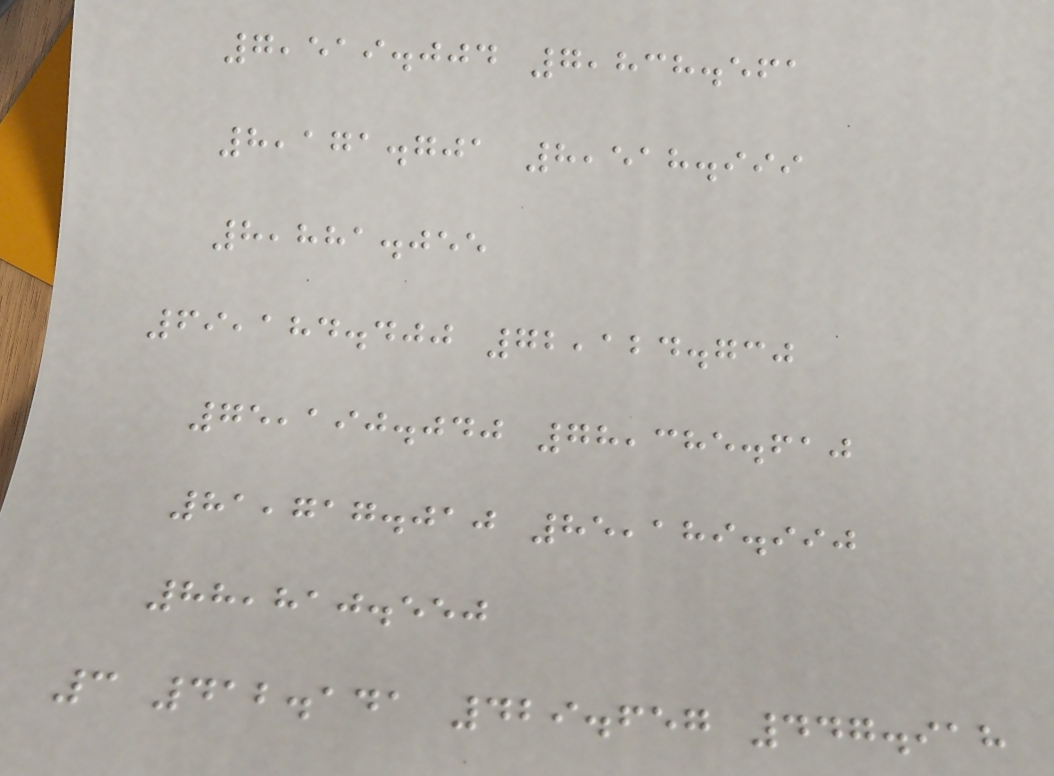7,519.004 7,838.561
8,171.701 8,518.999
8,881.055
69,184.400 72,124.730
75,190.040 78,385.610
81,717.010 85,189.990
88,810.550
3 412.141 429.657 447.918
